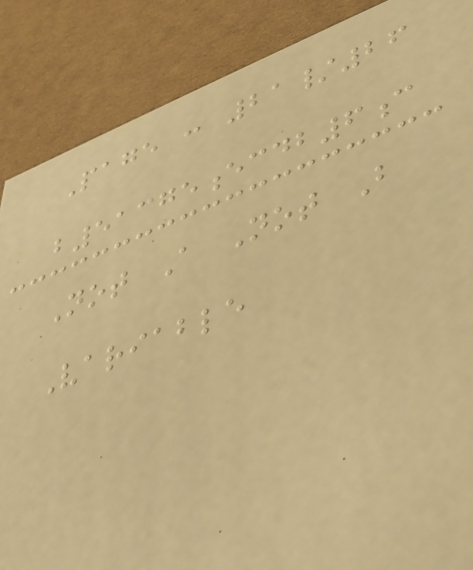Page : 21/26
b51375ecdb6c
Not A Not B
Variable
